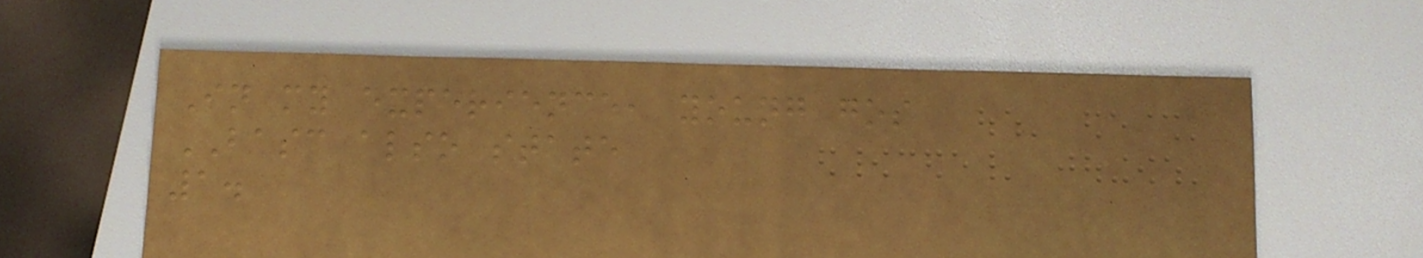In my experience, young gos
BASC also state
1.
